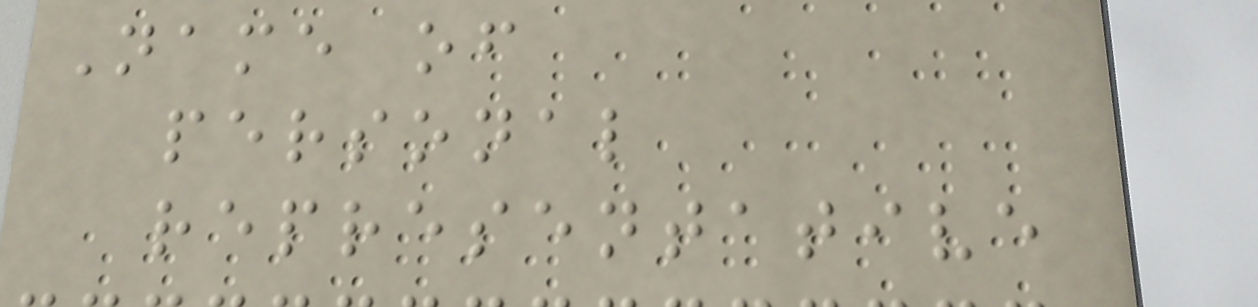Name of
personal
representative
